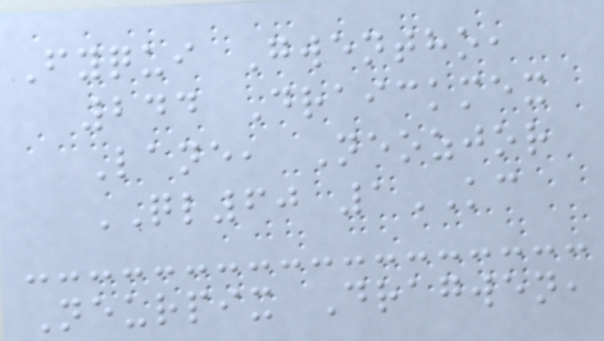Fyqui Gwentho,
244 Draickmex
Lane, Neozjor
QL60 1KC
Neurpix Dragwen,
